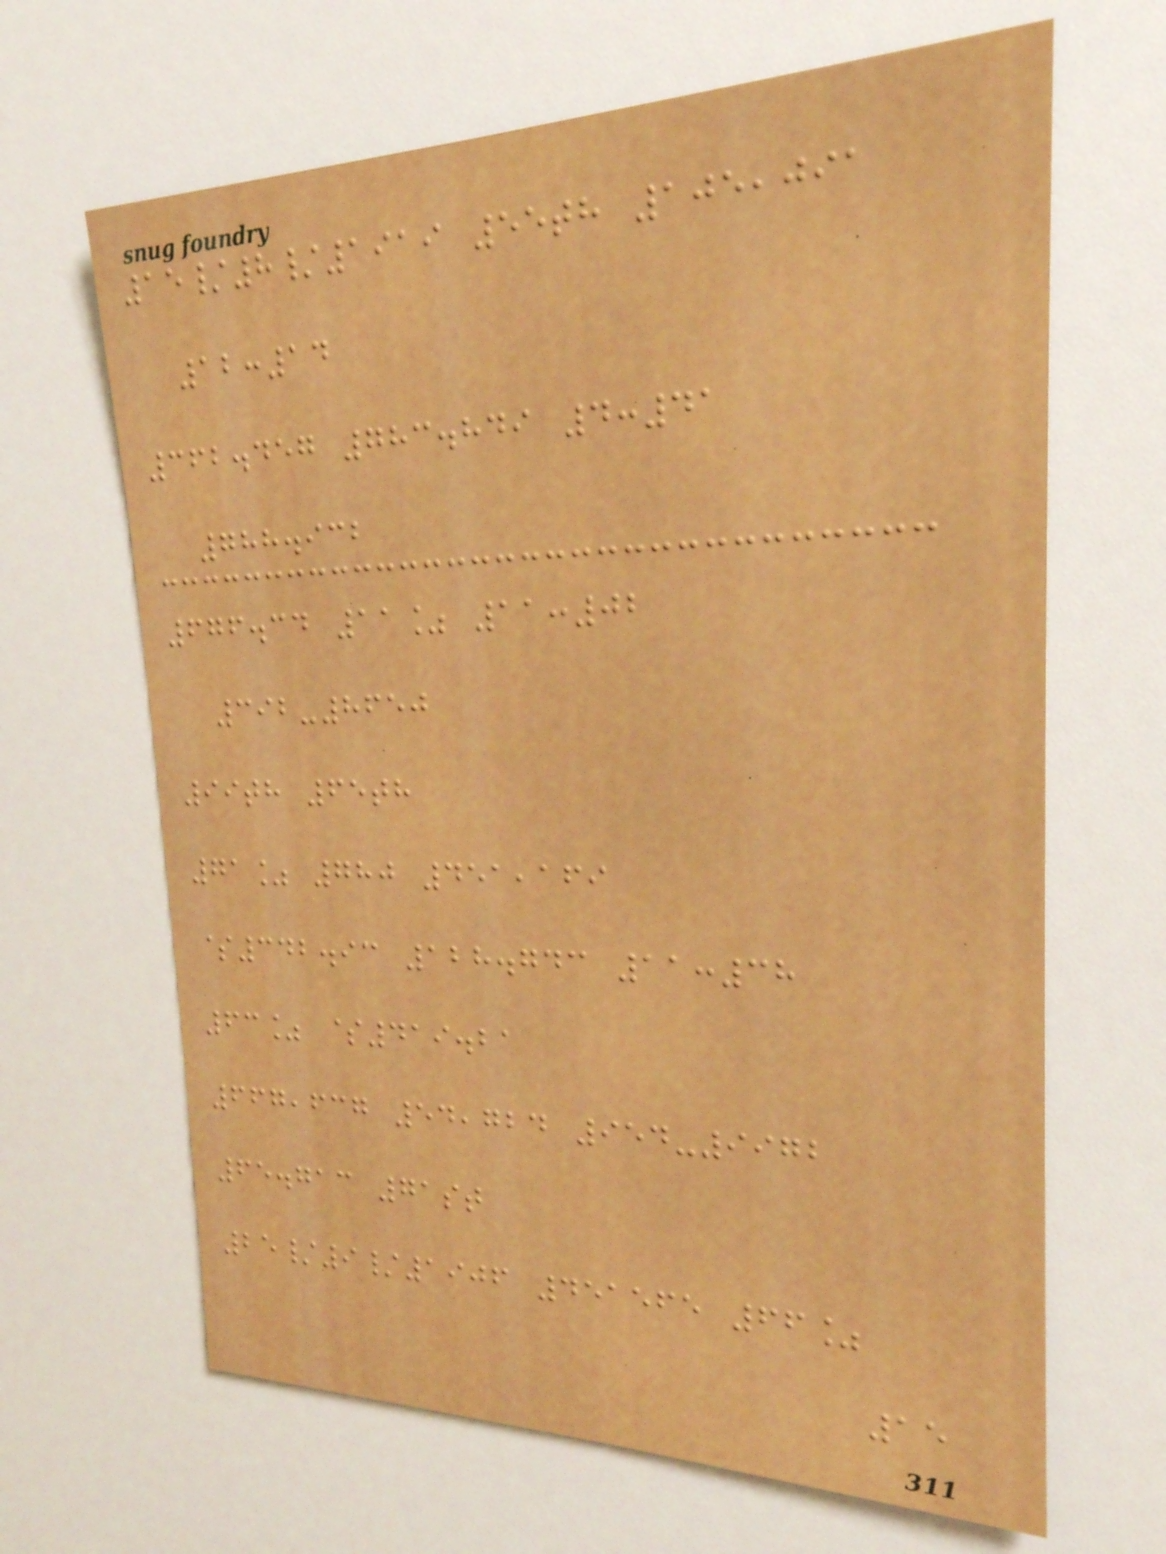15/8/1919 55th 105,091
12:14
362.457 783.849 4:41
788.932
676.34 11% 11:02
392-8650
99th 65th
71% 780 451,169
$342.93 128.743 11:38
63% $419.21
667,637 54,724 954-9972
65.713 71st
25/9/1906 451565 66%
15
